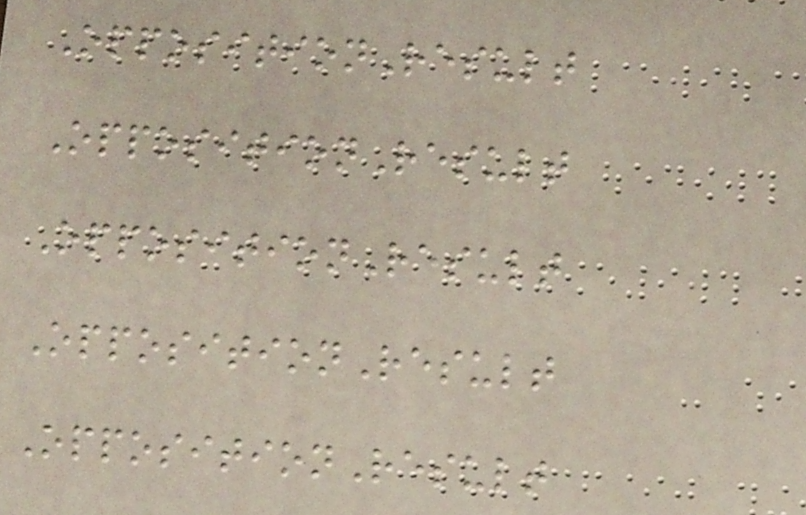OppositionResult
OppositionResult
OppositionResult
OppositionResult
OppositionResult
